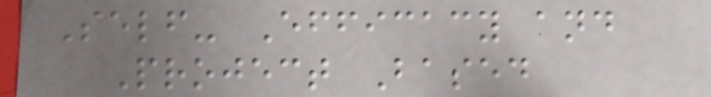Self- Efficacy and
Project Based
